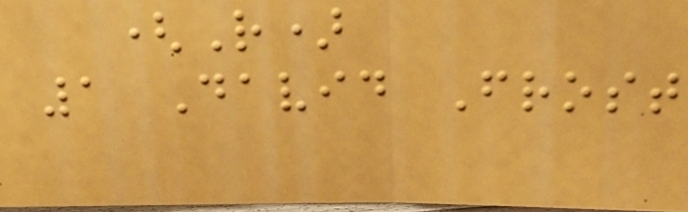(R)
1 David Frost
